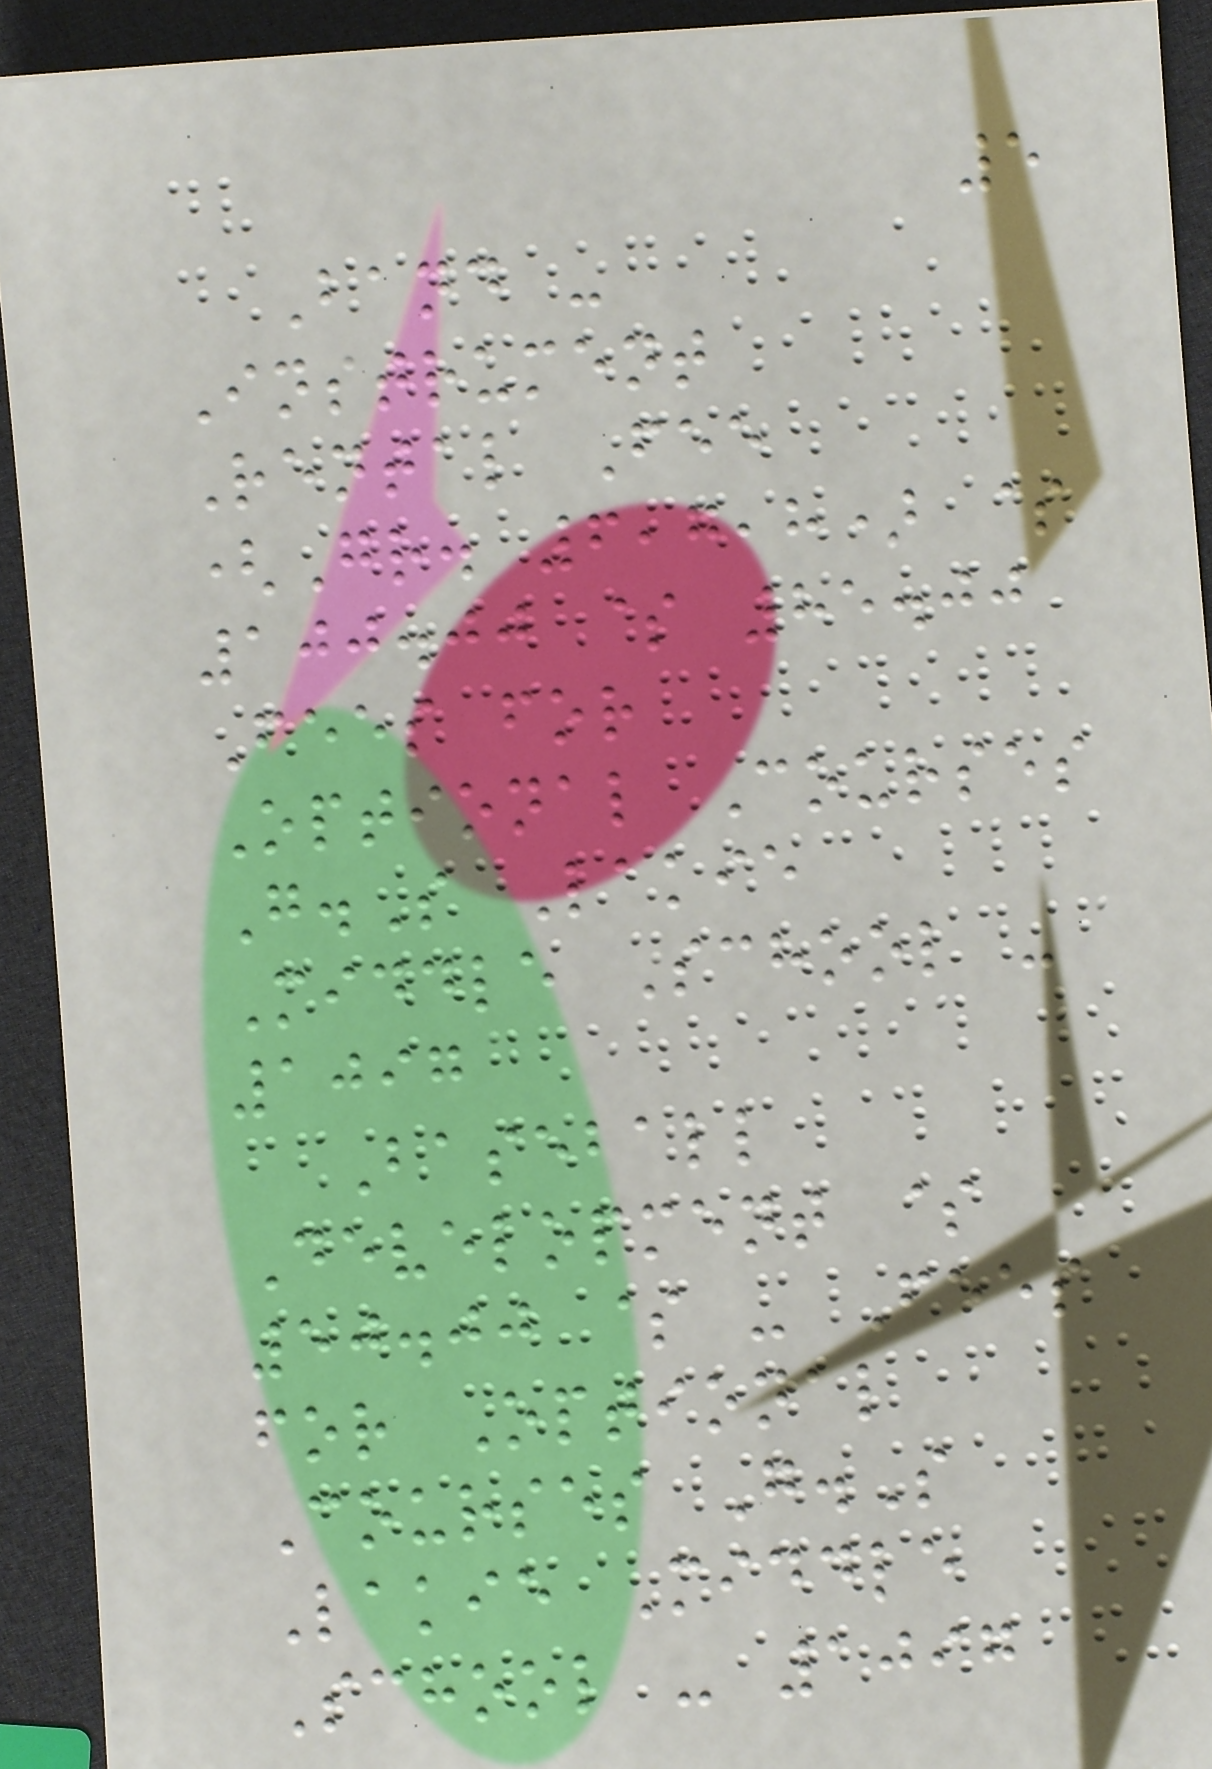5
Band -
Instrument
Rental Fee
(Gr. 6,7,8) $
100.00 $ 85.00
Fees for
Optional Courses
G.S Lakie
Middle School -
1097
Baseball
Development $
50.00 $ - Fees
for Optional
Courses G.S
Lakie Middle
School - 1097
